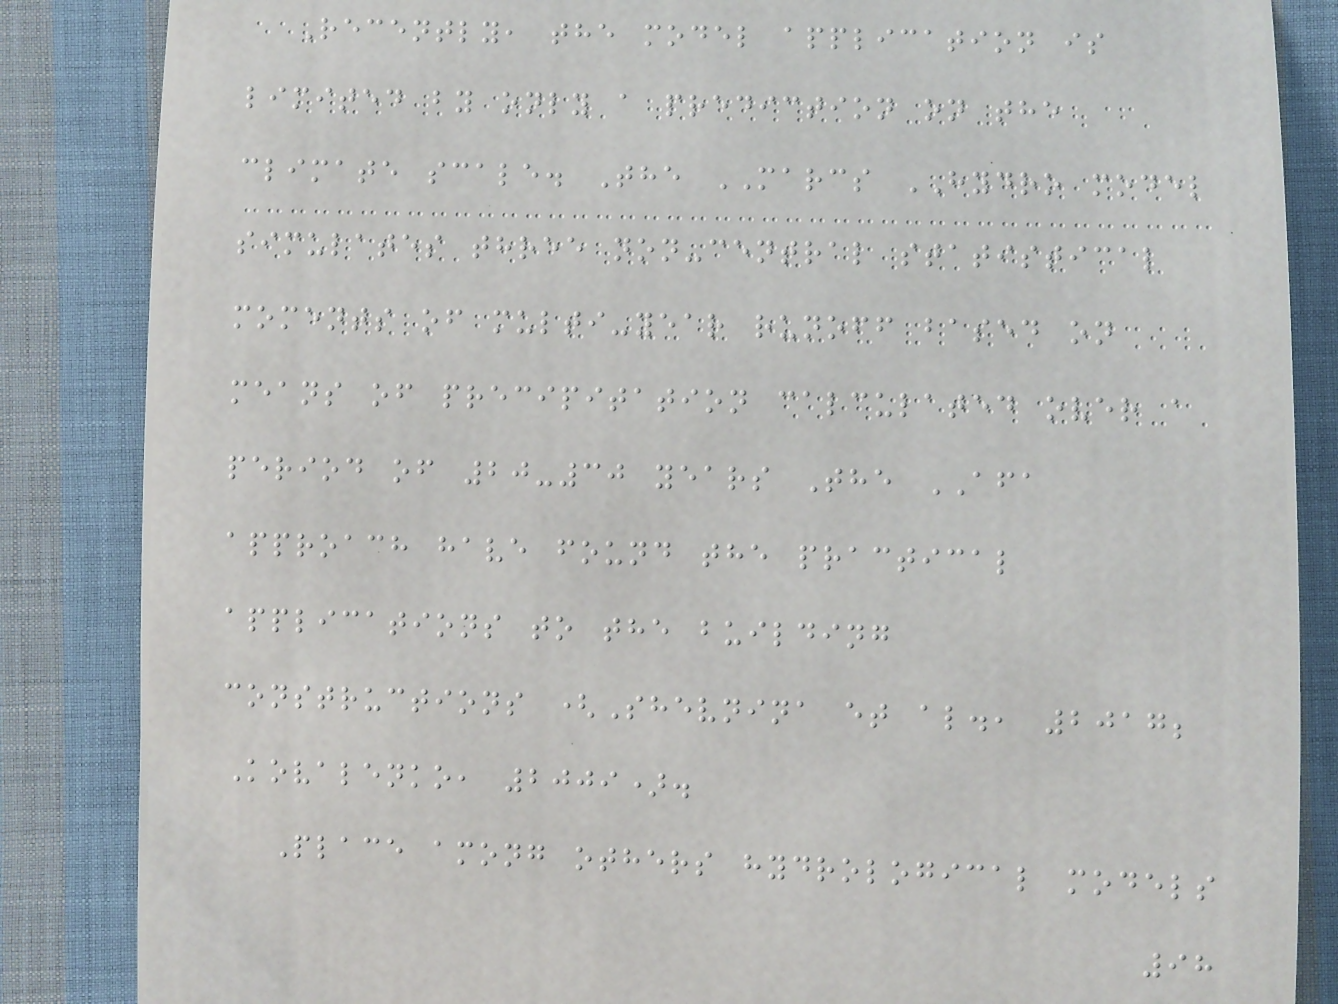Recently, the model application is
limited by only a prediction on the
climate scale. The MARCS HYDRO model
simulates three non-central statistical
moments of multi-year runoff based on
means of precipitation calculated over a
period of 20-30 years The AFA
approach have found the practical
applications to the building
constructions (Shevnina et al., 2017;
Kovalenko, 2009).
Place among others hydrological models
98
